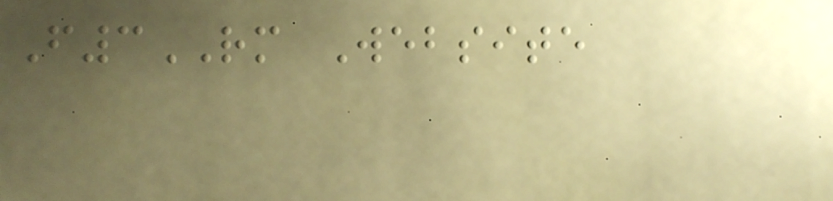F3RM Website
